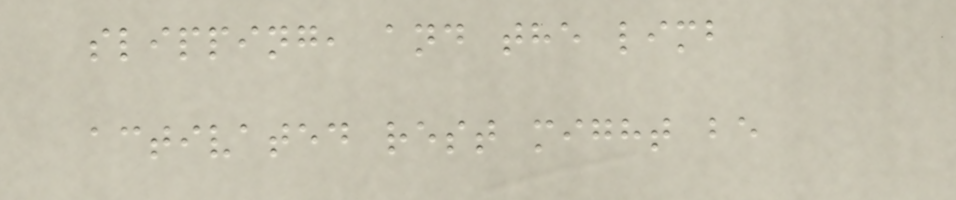slipping, and the limb
activated rest might be
